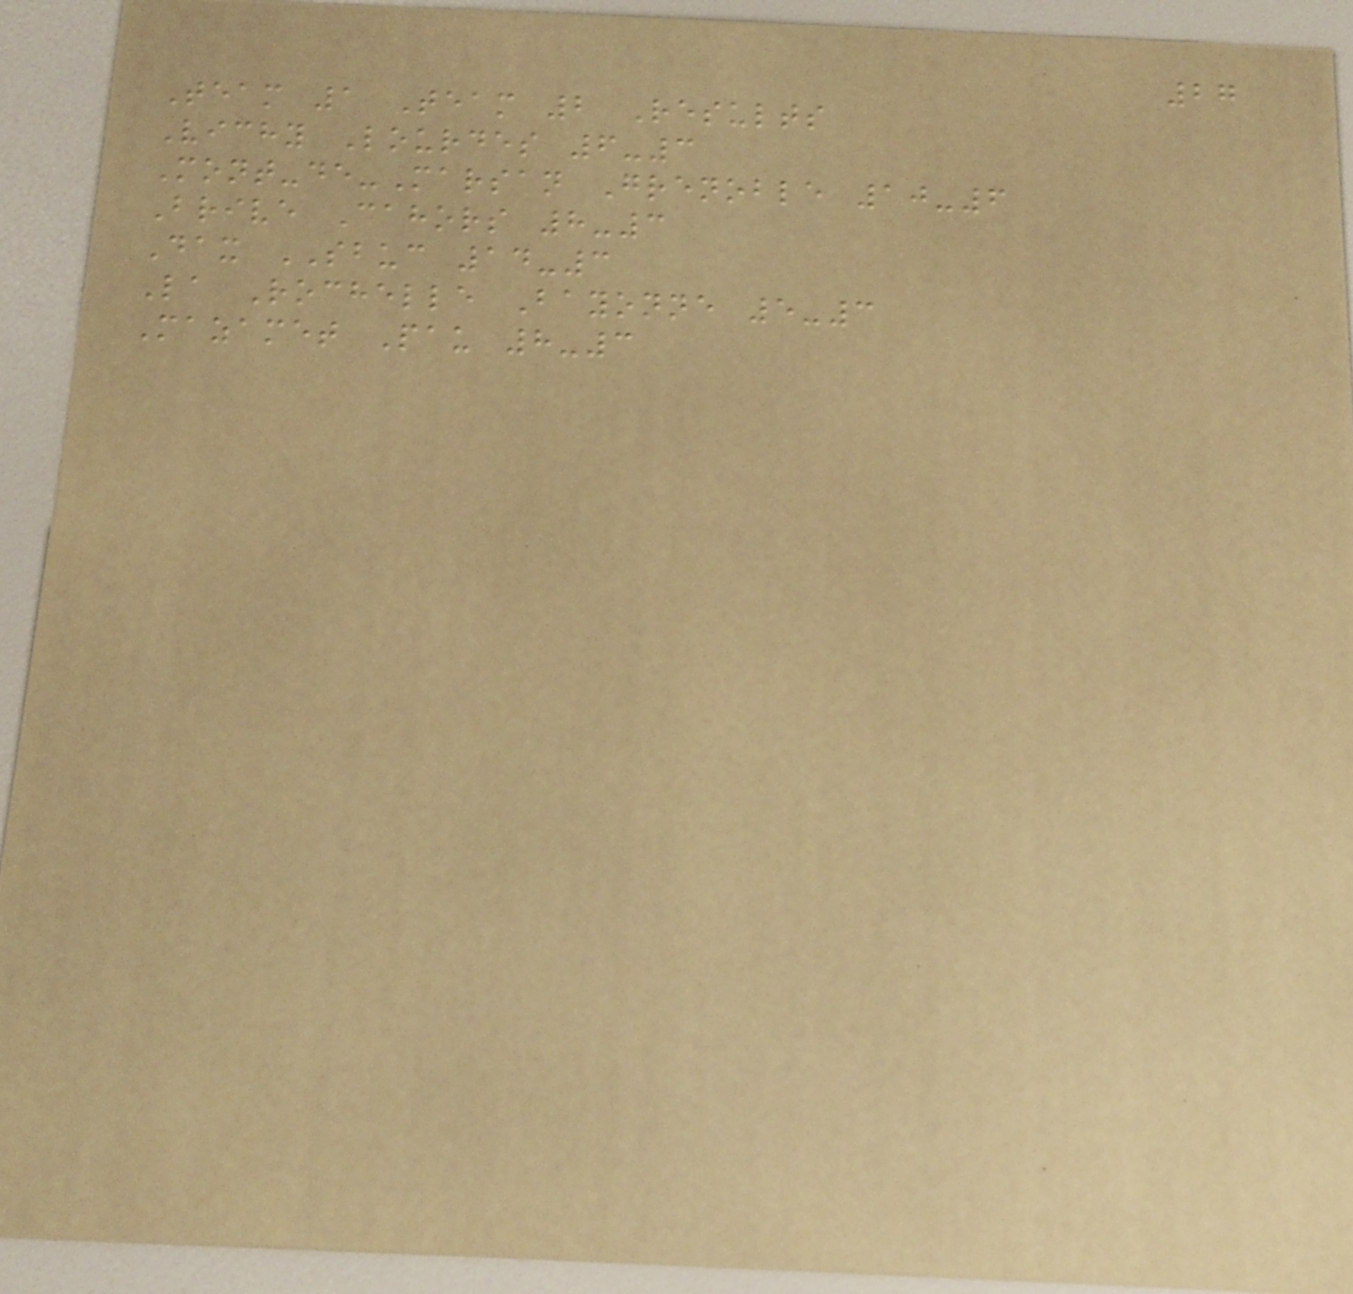27
Team 1 Team 2 Results
Vichy Lourdes 6-3
Mont-de-Marsan Grenoble 10-6
Brive Cahors 8-3
Dax SBUC 14-3
La Rochelle Bayonne 5-3
Mazamet Pau 8-3
